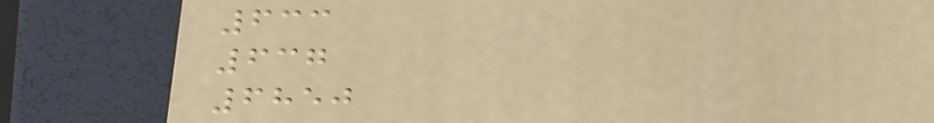633
637
6850
